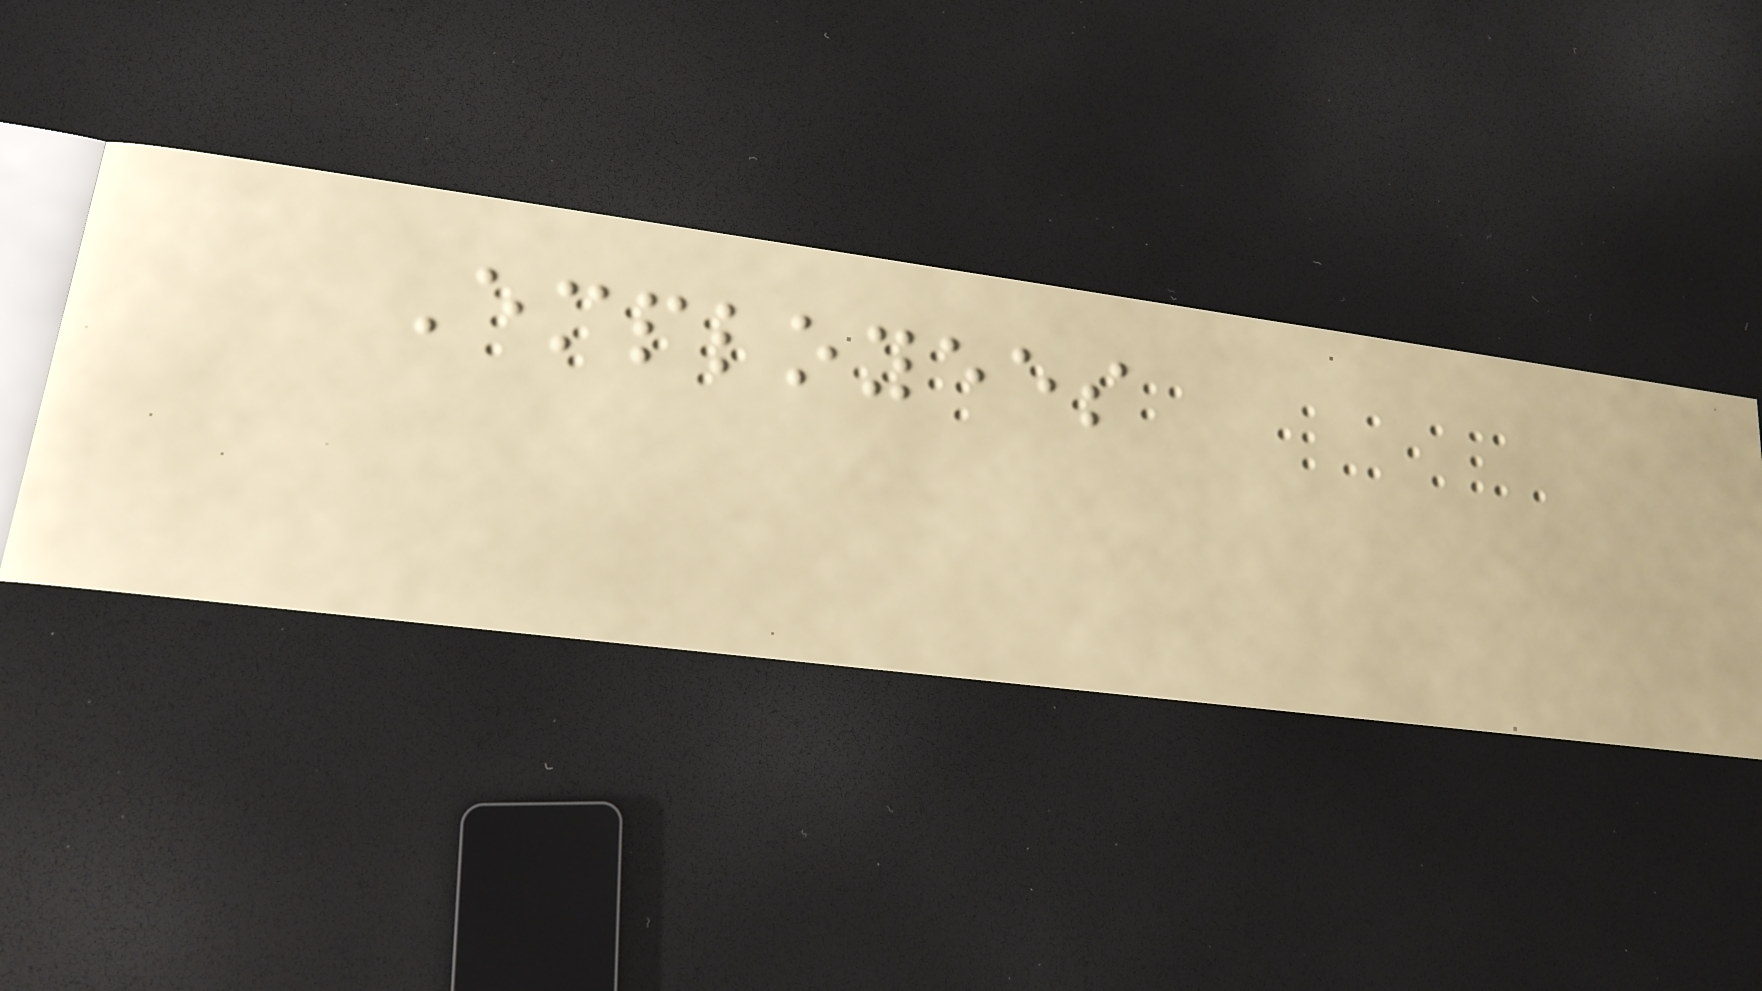Employees
